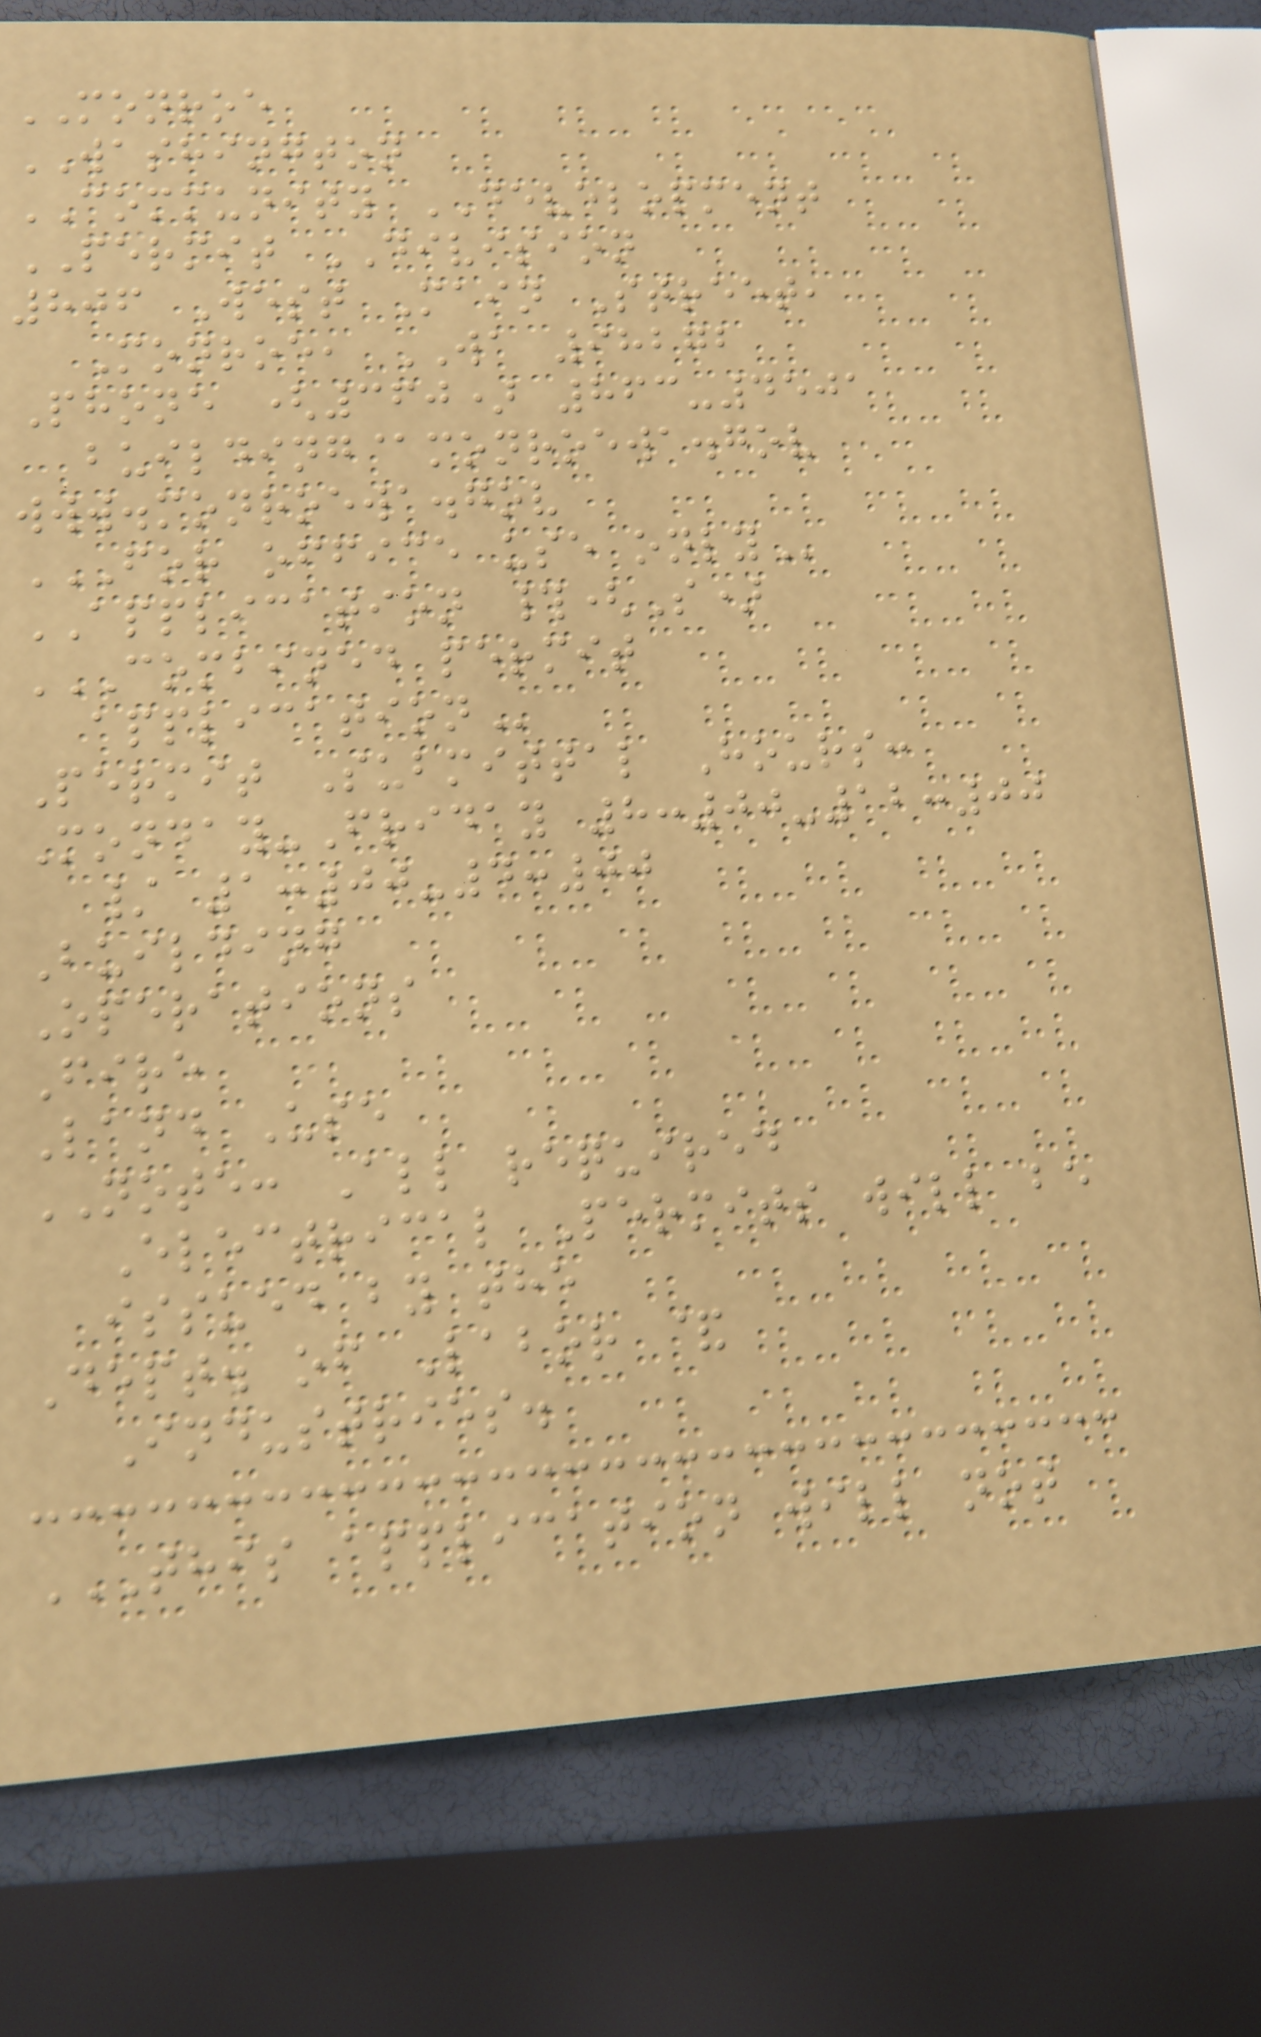MONROE
WASHINGTON
COMMUNITY DEVELOPMENT
PERMIT DIVISION
806 West Main Street,
Monroe, WA 98272
Phone (360) 863-4501
building@monroewa.gov
www.monroewa.gov
FOR OFFICE USE ONLY
APPLICATION #(S)
COMBINED PERMIT
APPLICATION
Permit Submittal Hours:
Monday-Friday 8:00-12:00
/ 1:00-4:00
Building
Operations
Fire
Land Use
NOTE: All required
Electrical Permits will be
issued by the
Dept. of Labor &
Industries.
THIS APPLICATION WILL NOT
